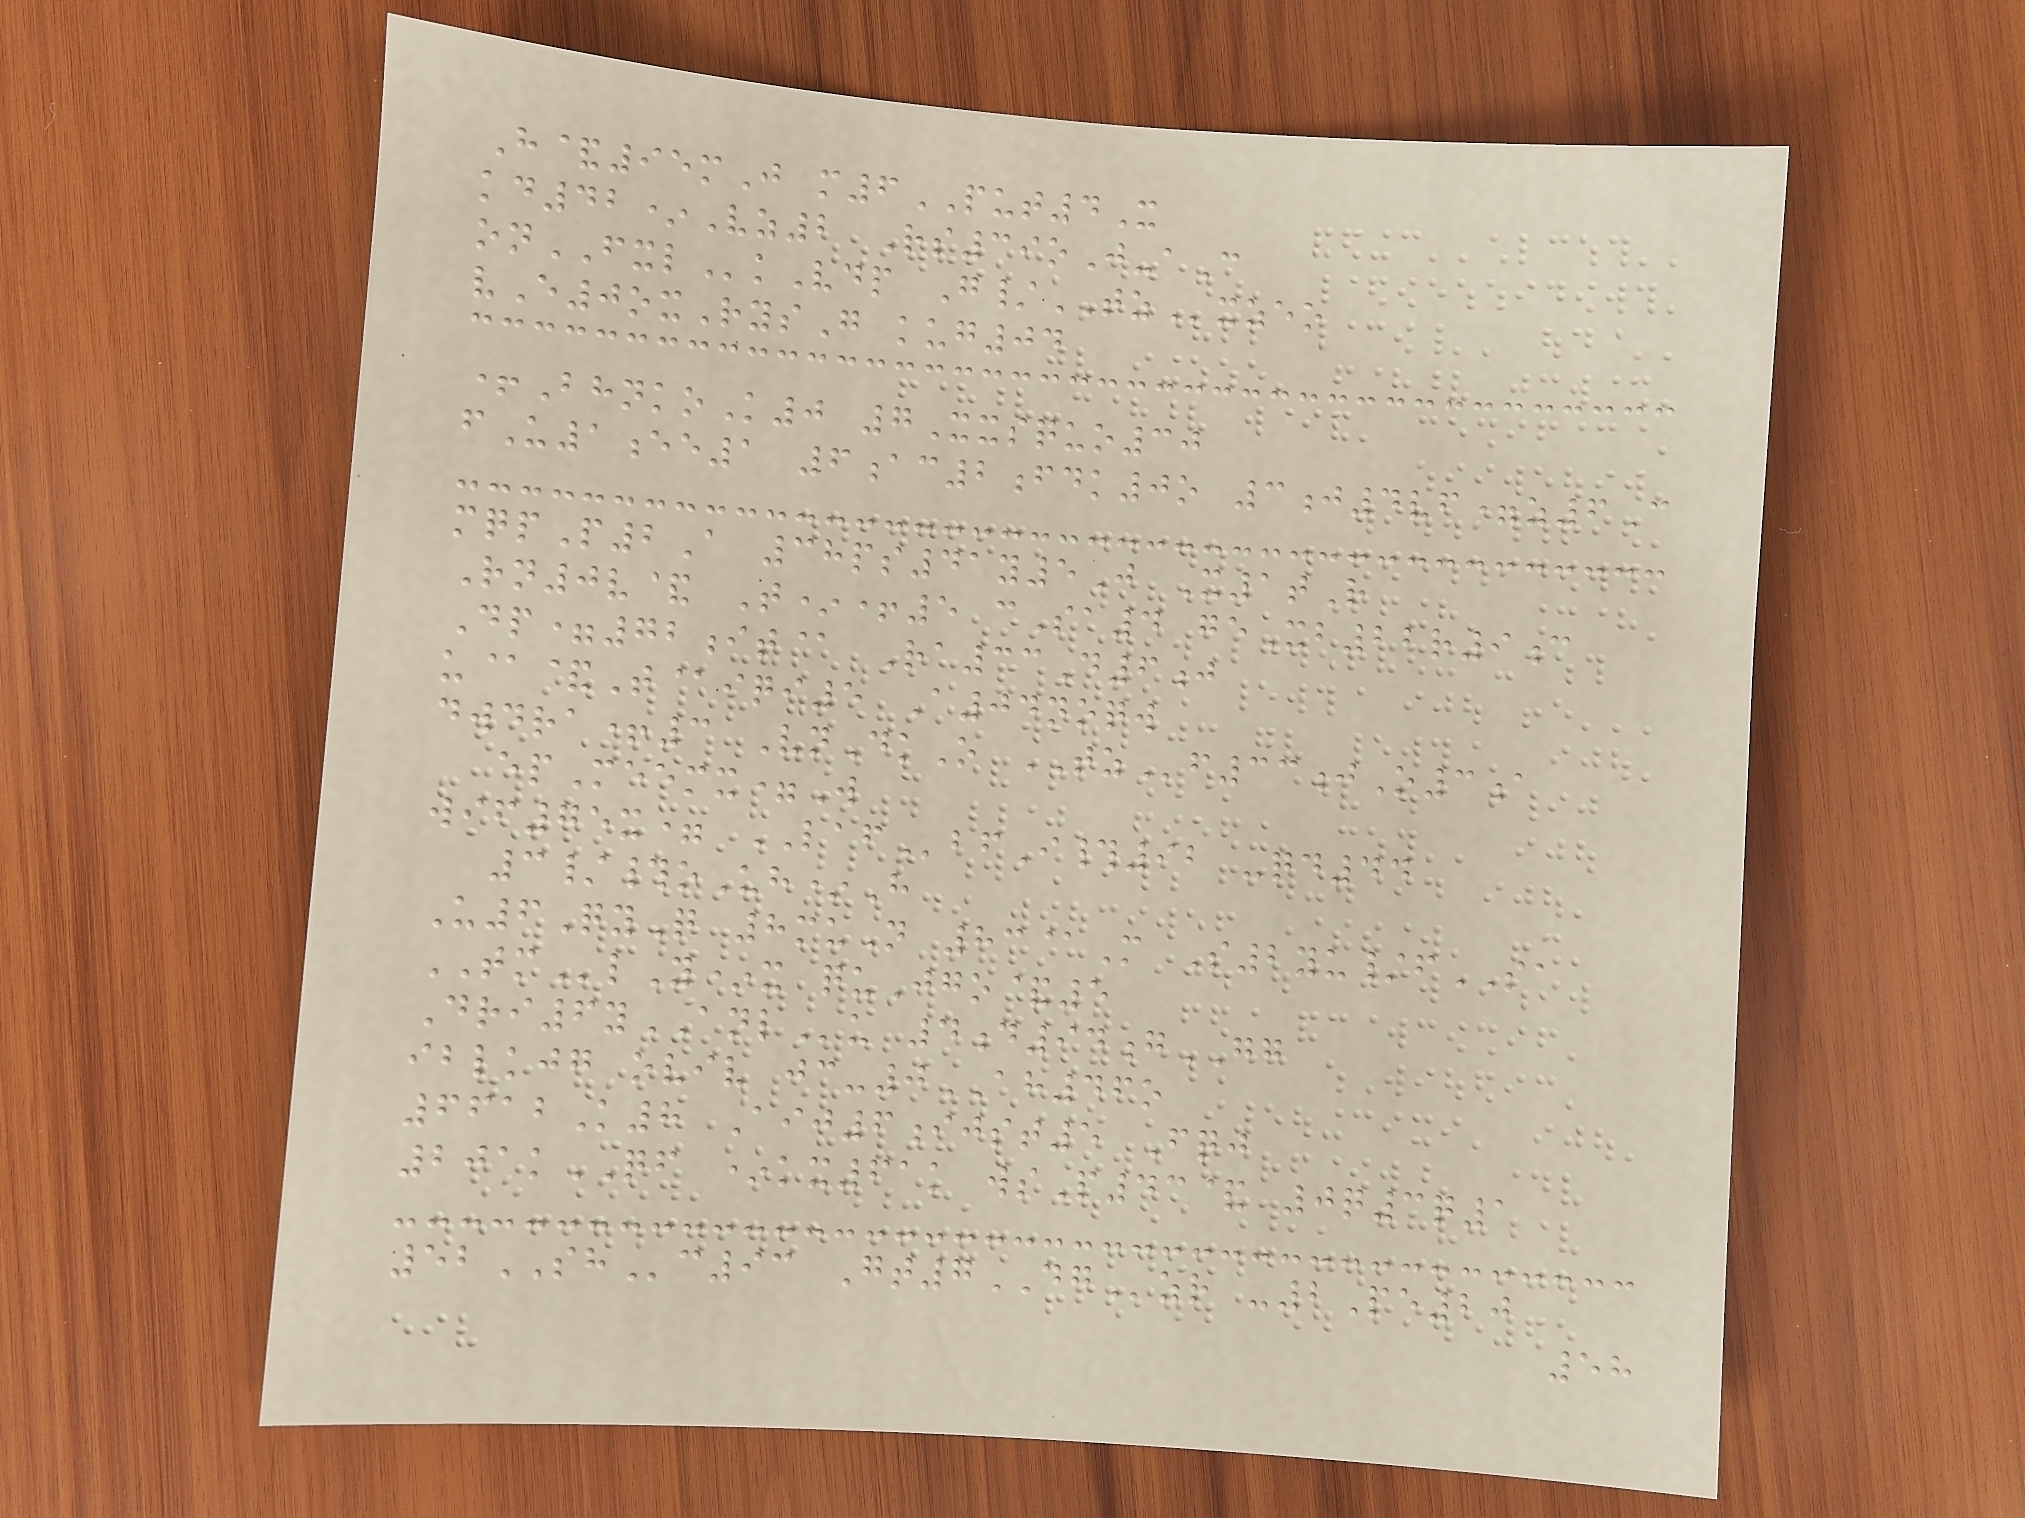H&95mJ m6PUT4X
kd42*Vz2 Rs39oJ-aC
onFXLkVdp G/TZxzeo
vE0oxRysG kug04
+BhnkoK0 7Xxsquo30
fU1ee1 6ac2fdk0o 3j4vf=z6C
mqpP2A 38ps41y5J X1tR
Rn0v& T*+5 cSa4 geXb22r9c
Dp=72it@ Ra33D6j
u@&T@iqi5 A04noqw
dwdra+3 VnDkO TZf33jO3a
epMeemx=W
wif75x= LAFbfI#92 -qd44
3/#oUh*H
U6QyQ 8muN 83@M S2yu/fSA
TMlY*x quJgo&5
Dri6yANLu 4d94gGG
iblkjg oviv jc-0AH46o
6612K8 Aij6ijst5 Fqj
201kQF *kx61k wsP43& 0q3q1
52SHc93 Gt7DGzr -2Pe20
58
